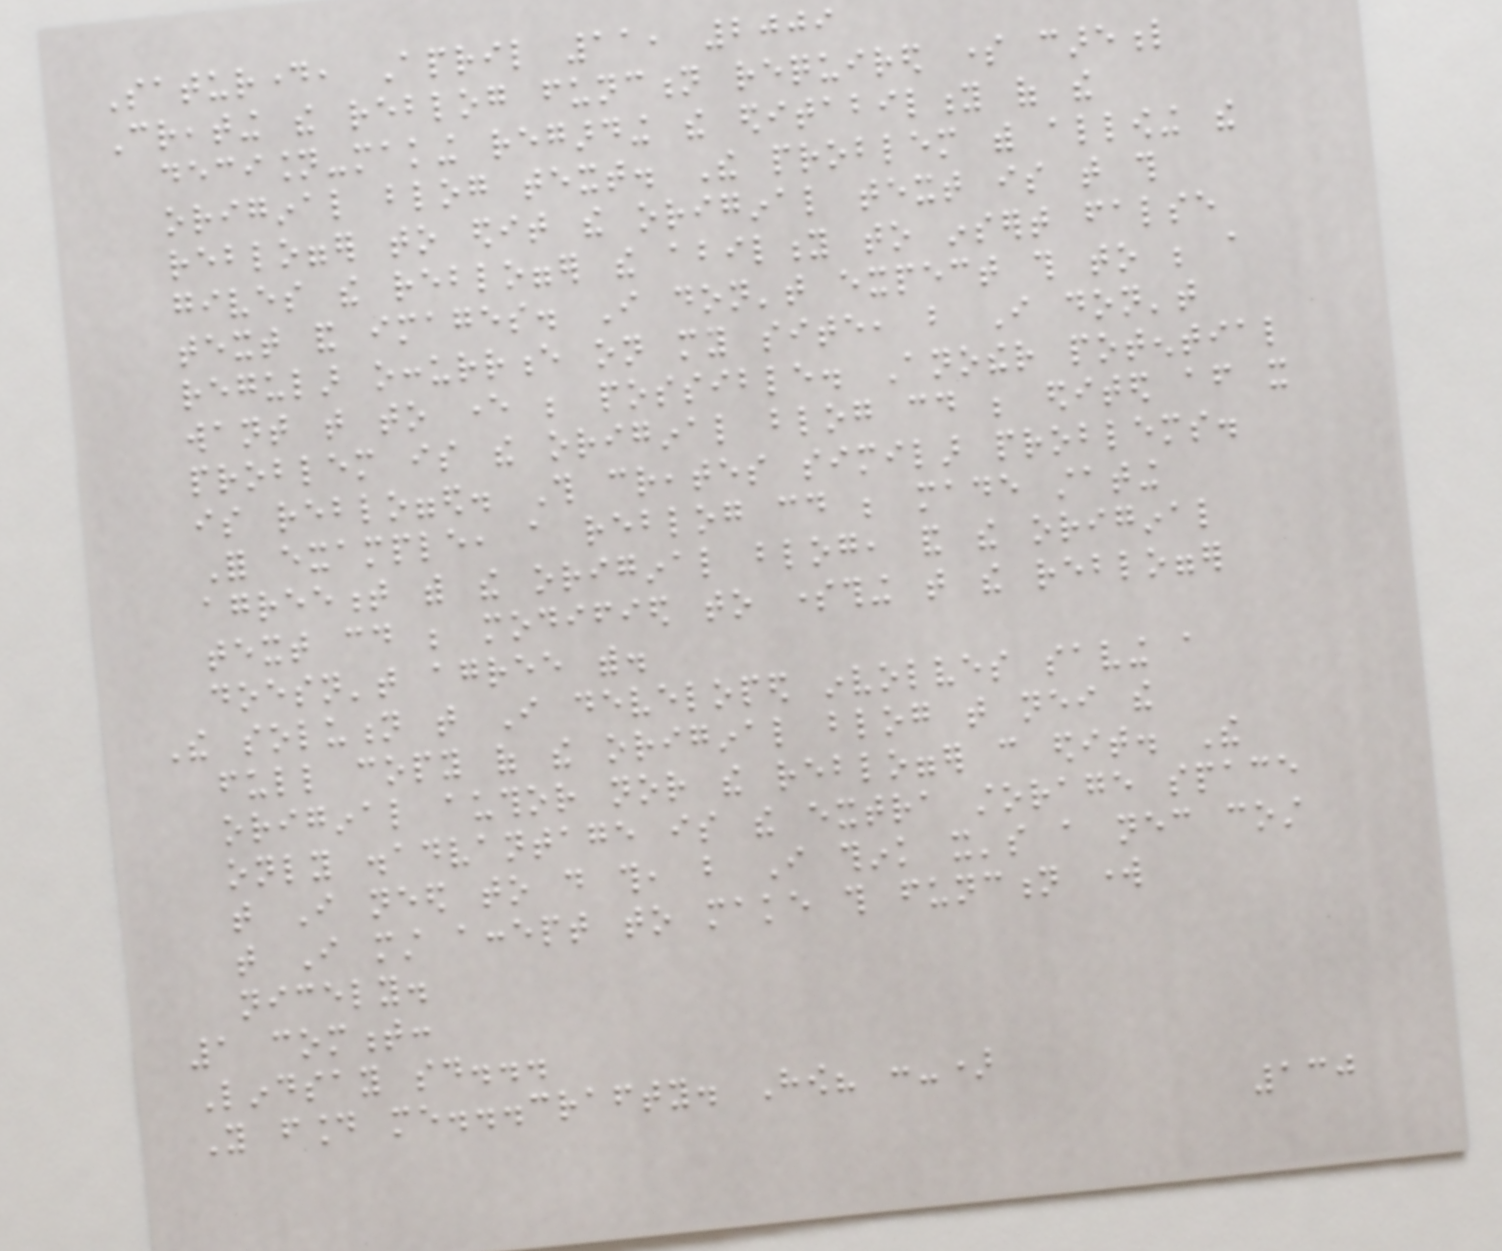Saturday, April 11, 2009
Creating the reblog function required some careful
decision-making regarding the editability of the
original blog text. The problem with allowing the
reblogger to edit the original text is that this
gives the reblogger the ability to insert false
text and images. I don't expect this to be a
regular occurrence on my site, but I don't
want that to ever be possible. Another potential
problem is the original blog could be edited after it
is reblogged. This creates similar problems.
For example, a reblog could be made stating
agreement with the original blog, and the original
text could be modified to something that the reblogger
doesn't agree with.
The solution that I developed involves saving a
full copy of the original blog that neither the
original author nor the reblogger can edit. The
only disadvantage is the extra storage space
that I need to do this, but I think it's a necessary cost
that I must accept to make this function work
nicely.
1 comment:
Lindsay said...
You found me...crafty. How? :-)
130
